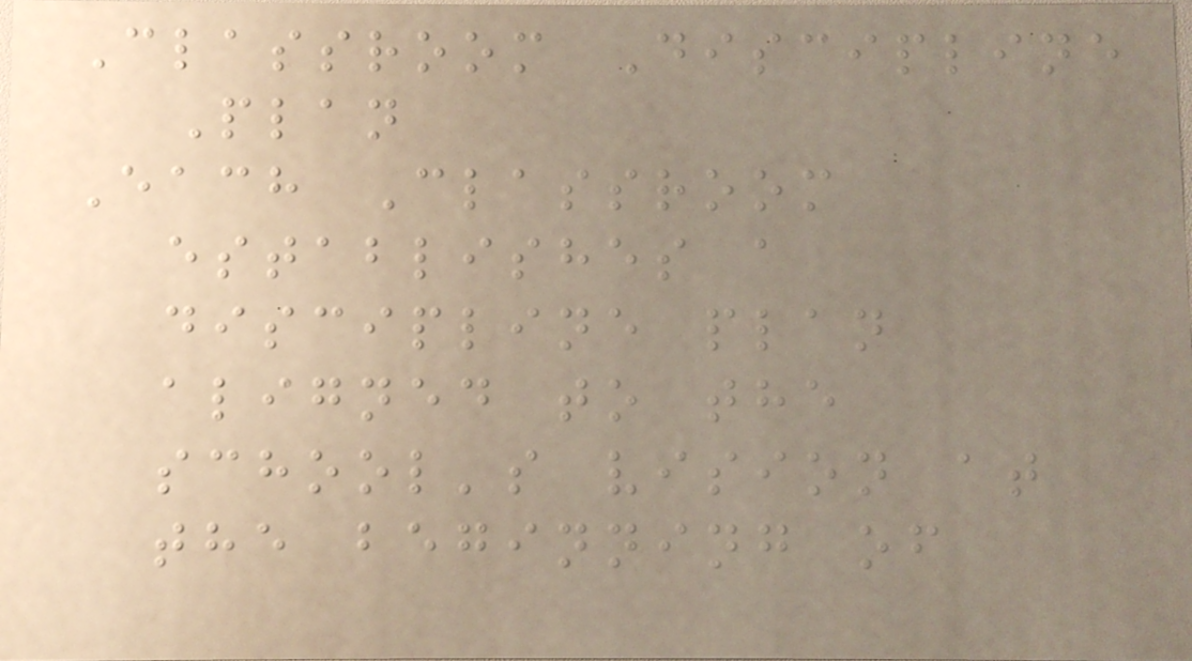Classroom Discipline
Plan
Each Classroom
establishes a
discipline plan
aligned to the
school's vision at
the beginning of
